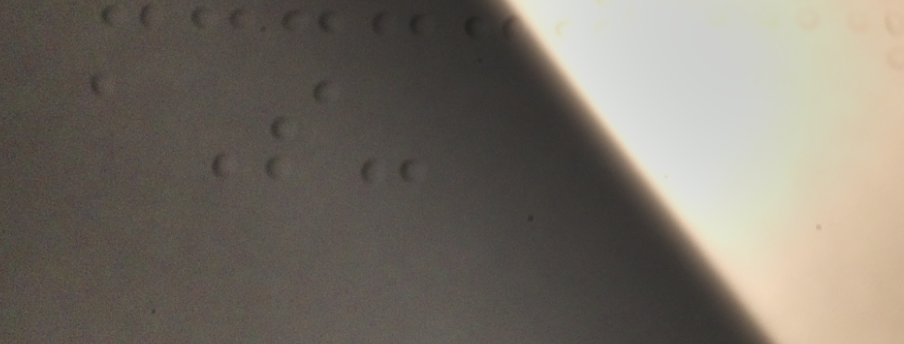aS-
